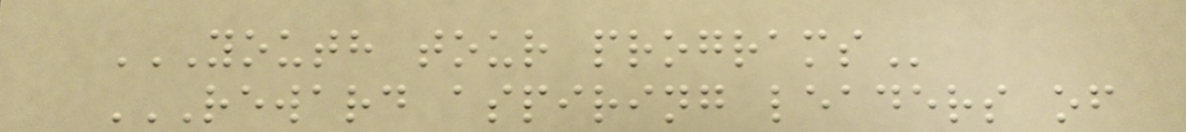YOUTH TOUR PROGRAMS
REWARD ASPIRING LEADERS OF
